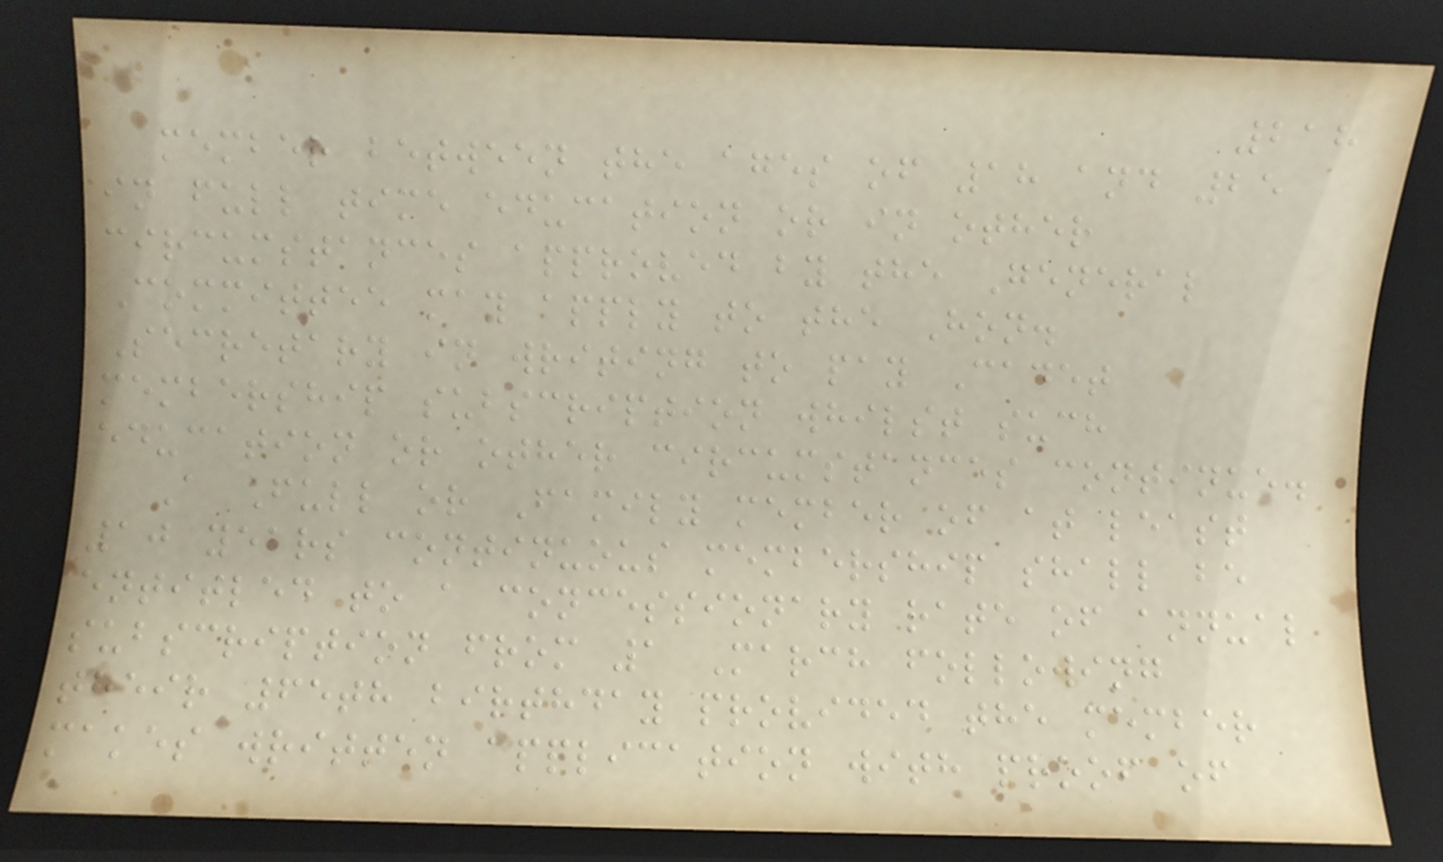218
member between the ages of 18 and 25
in full time education or in other
circumstances approved by the General
Committee may apply to the Hon.
Secretary in writing to pay Cadet
membership subscription whilst such
education or other circumstances continue.
A Full or Family member of at least
10 years continuous membership shall be
entitled to a concessionary rate of annual
subscription from 1 March following
their 65th birthday provided the member
makes written application with proof of
